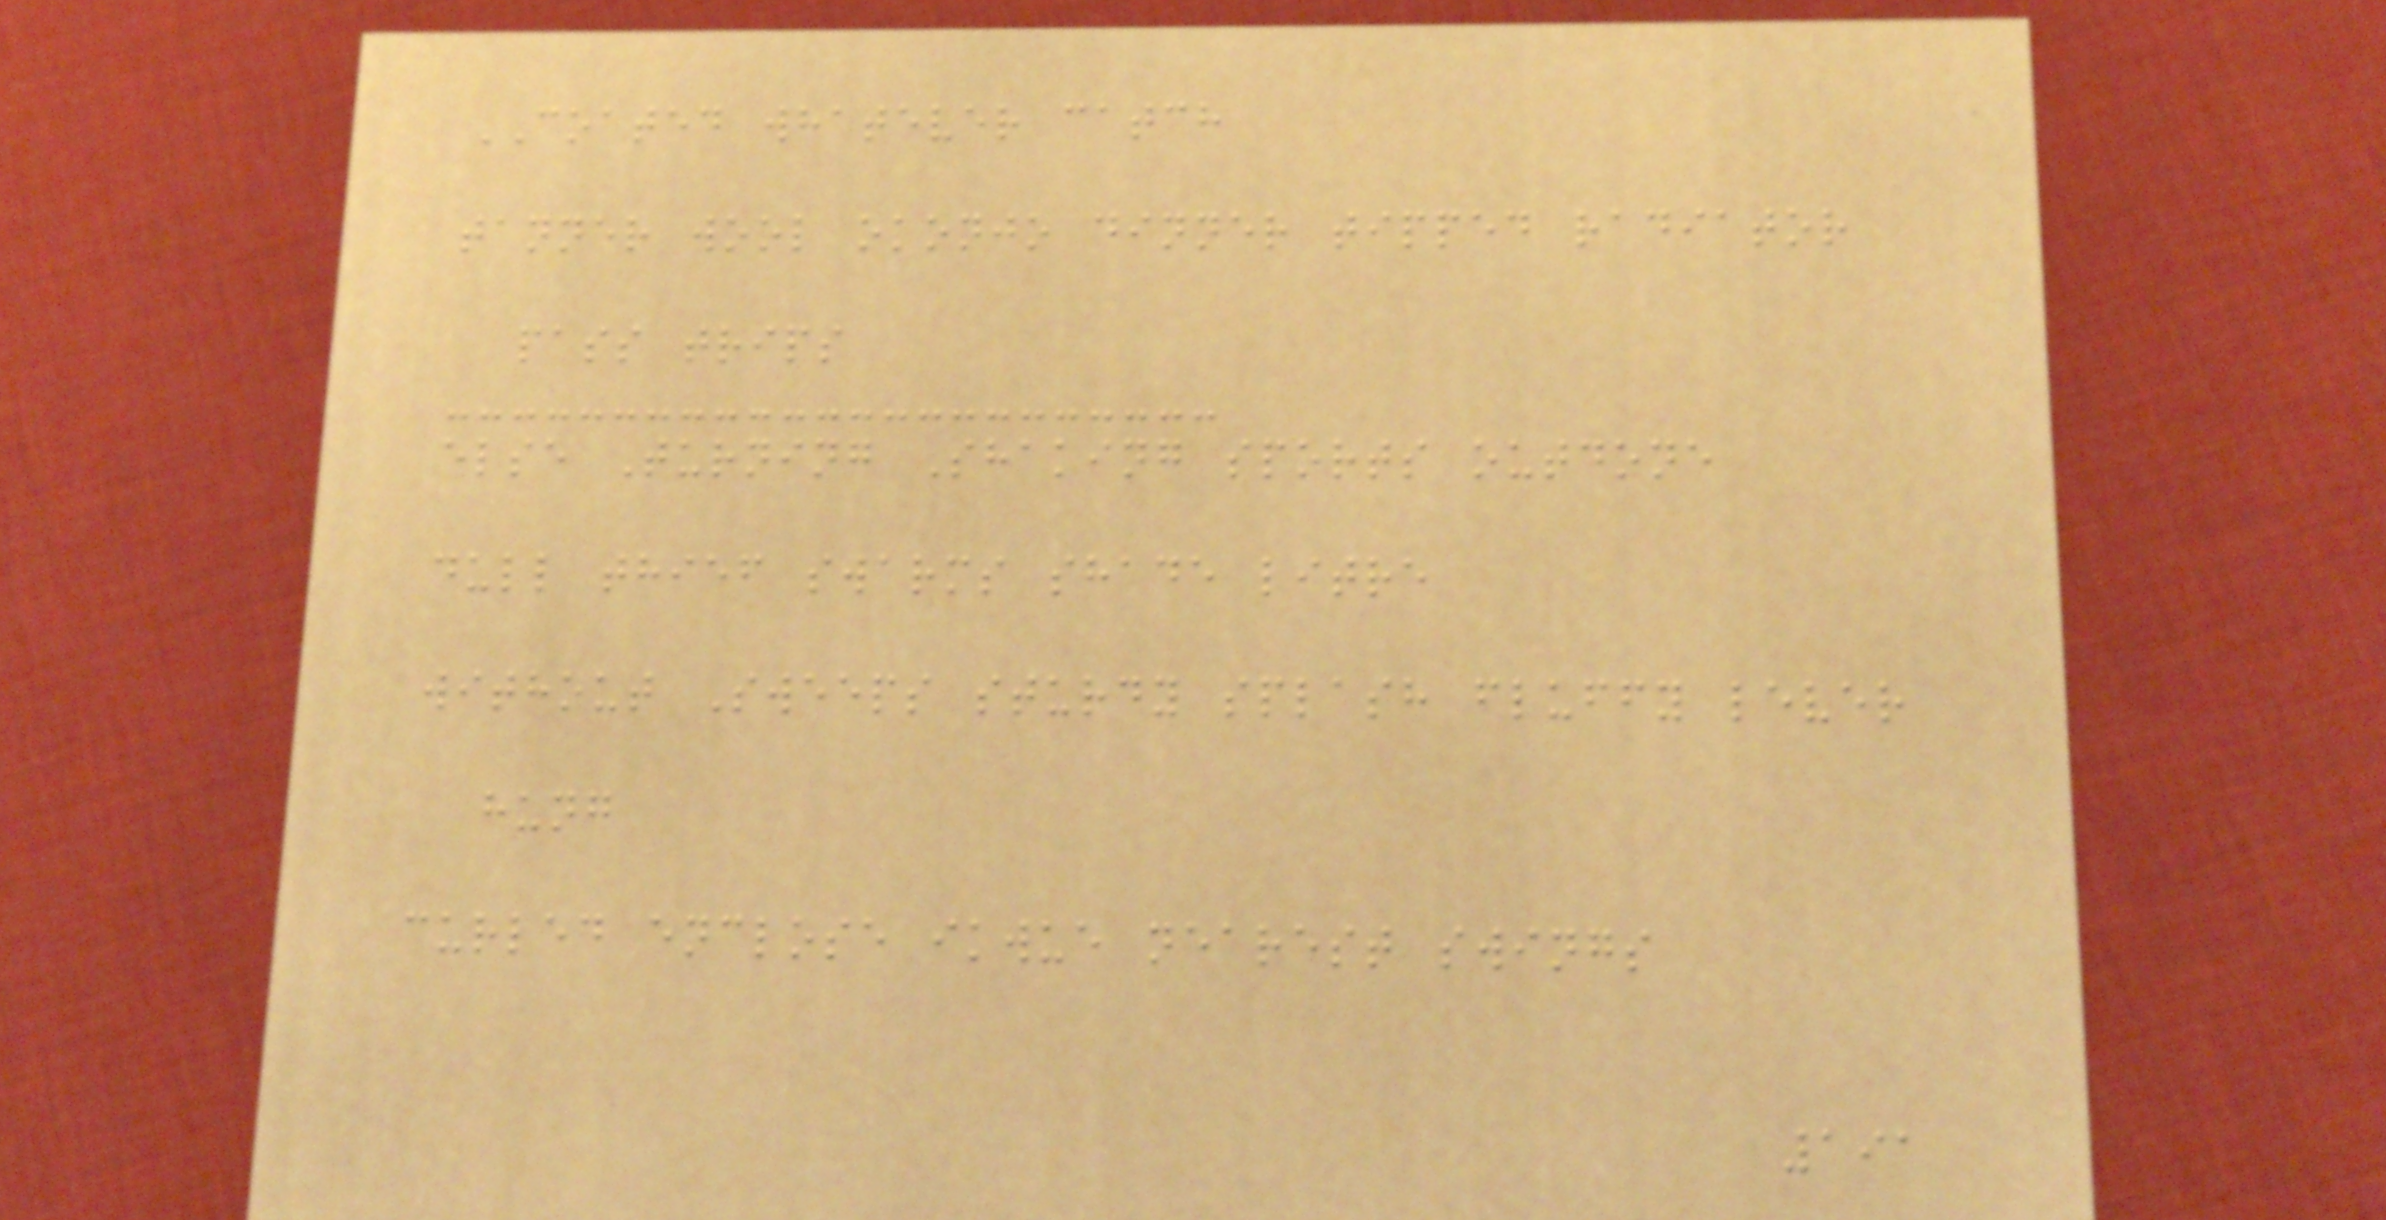COATED whatever catch
tanner wool okonjo dinner tipped radiator
pass trips
else Turning Shaking sports outdone
dull thief swarms shade litre
without Sweeps sturdy splash fluffy lever
hung
curled enclose ikwue nearest swings
191
